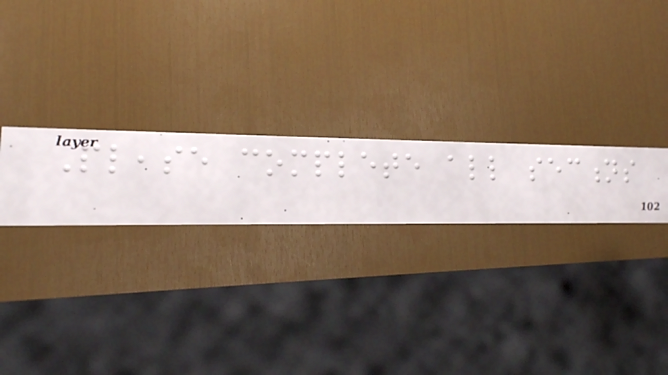Please complete all sections
